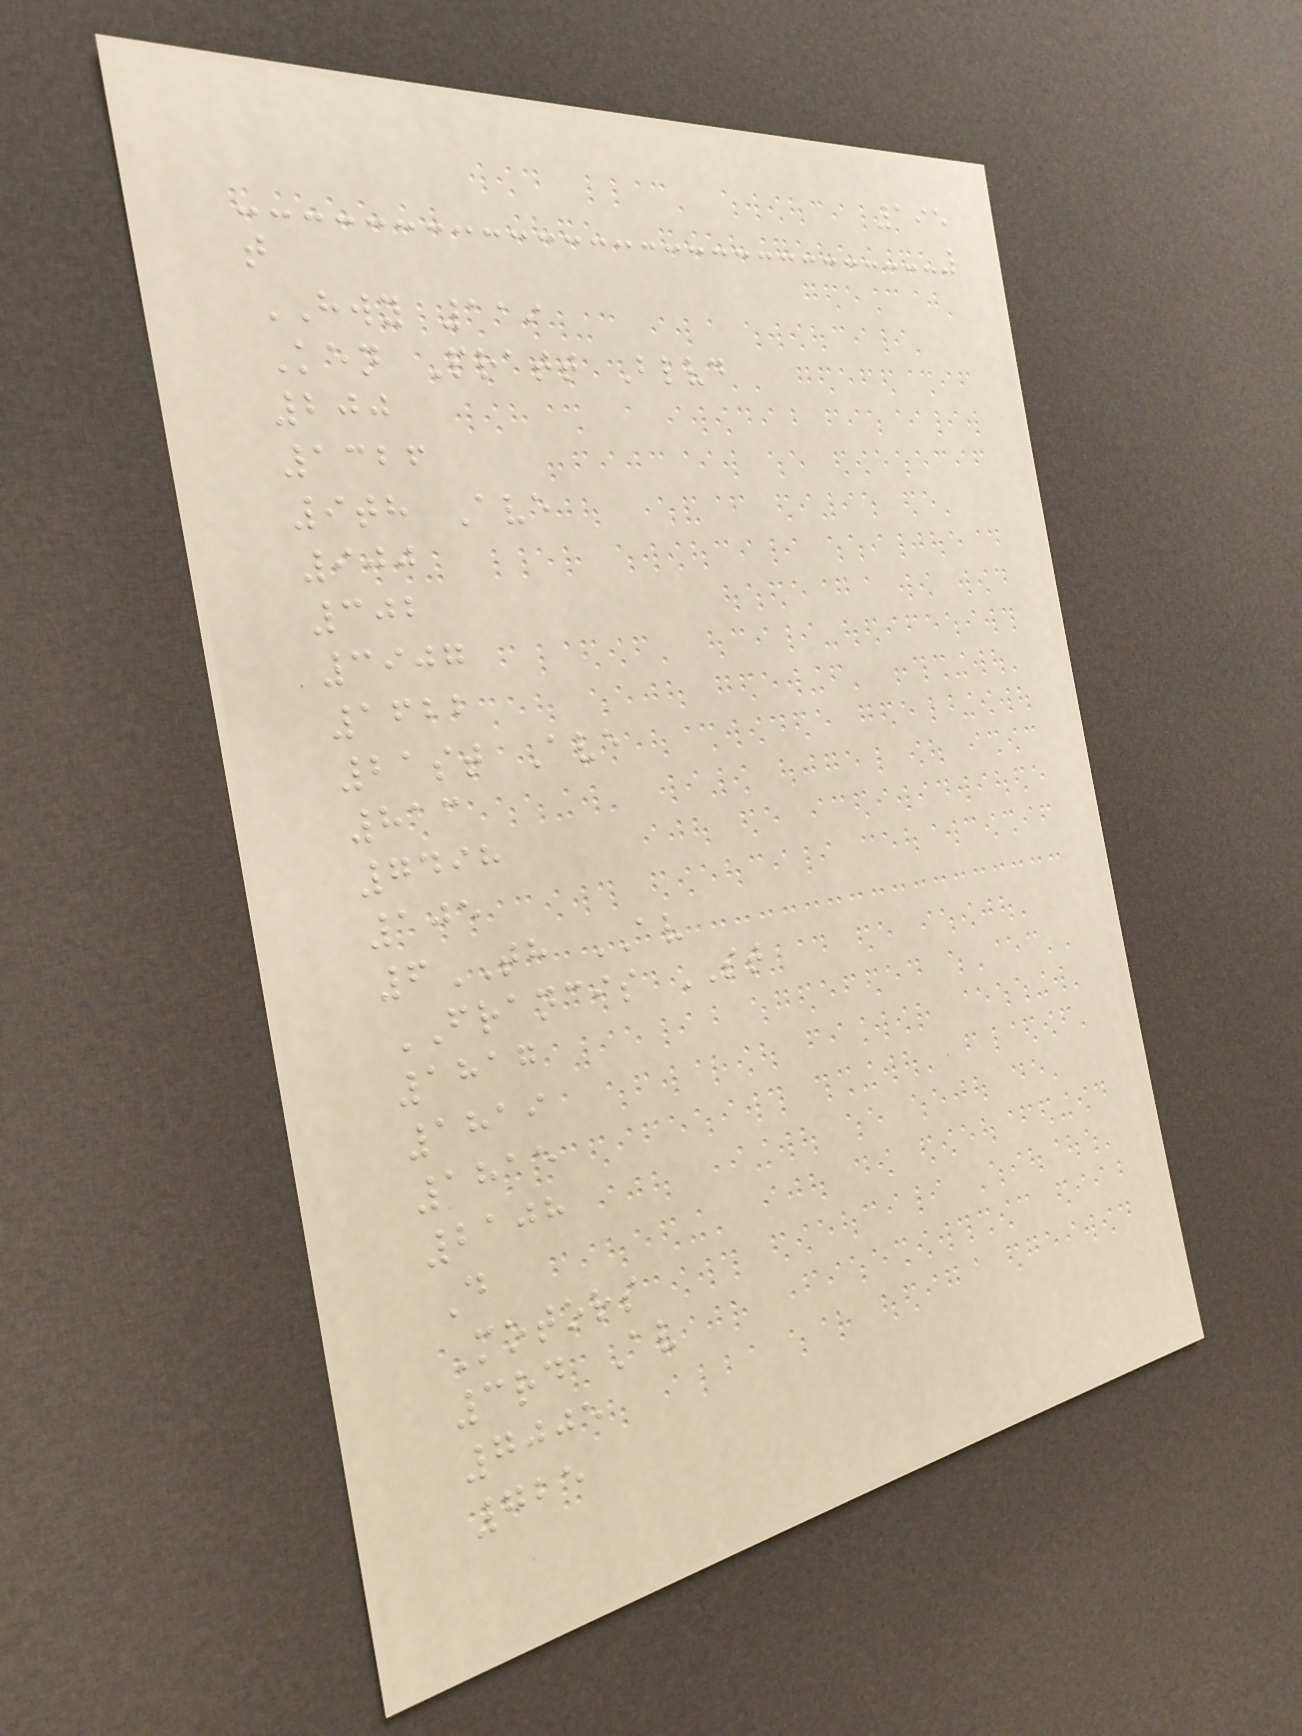195
t
HWY 119
Ken Pratt Blvd
200
1326
9th Ave
900
302
3907
1622
21st Ave
813
7498
105
6TH AV
FRANCIS ST
1817
1819
1815
2108
D
Motors
3rd Av
7005
725
